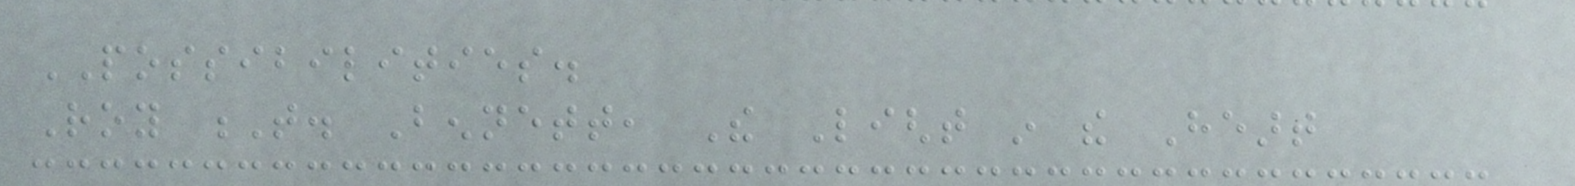POSSIBILITIES.
Roy T. Bennett, The Light in the Heart
